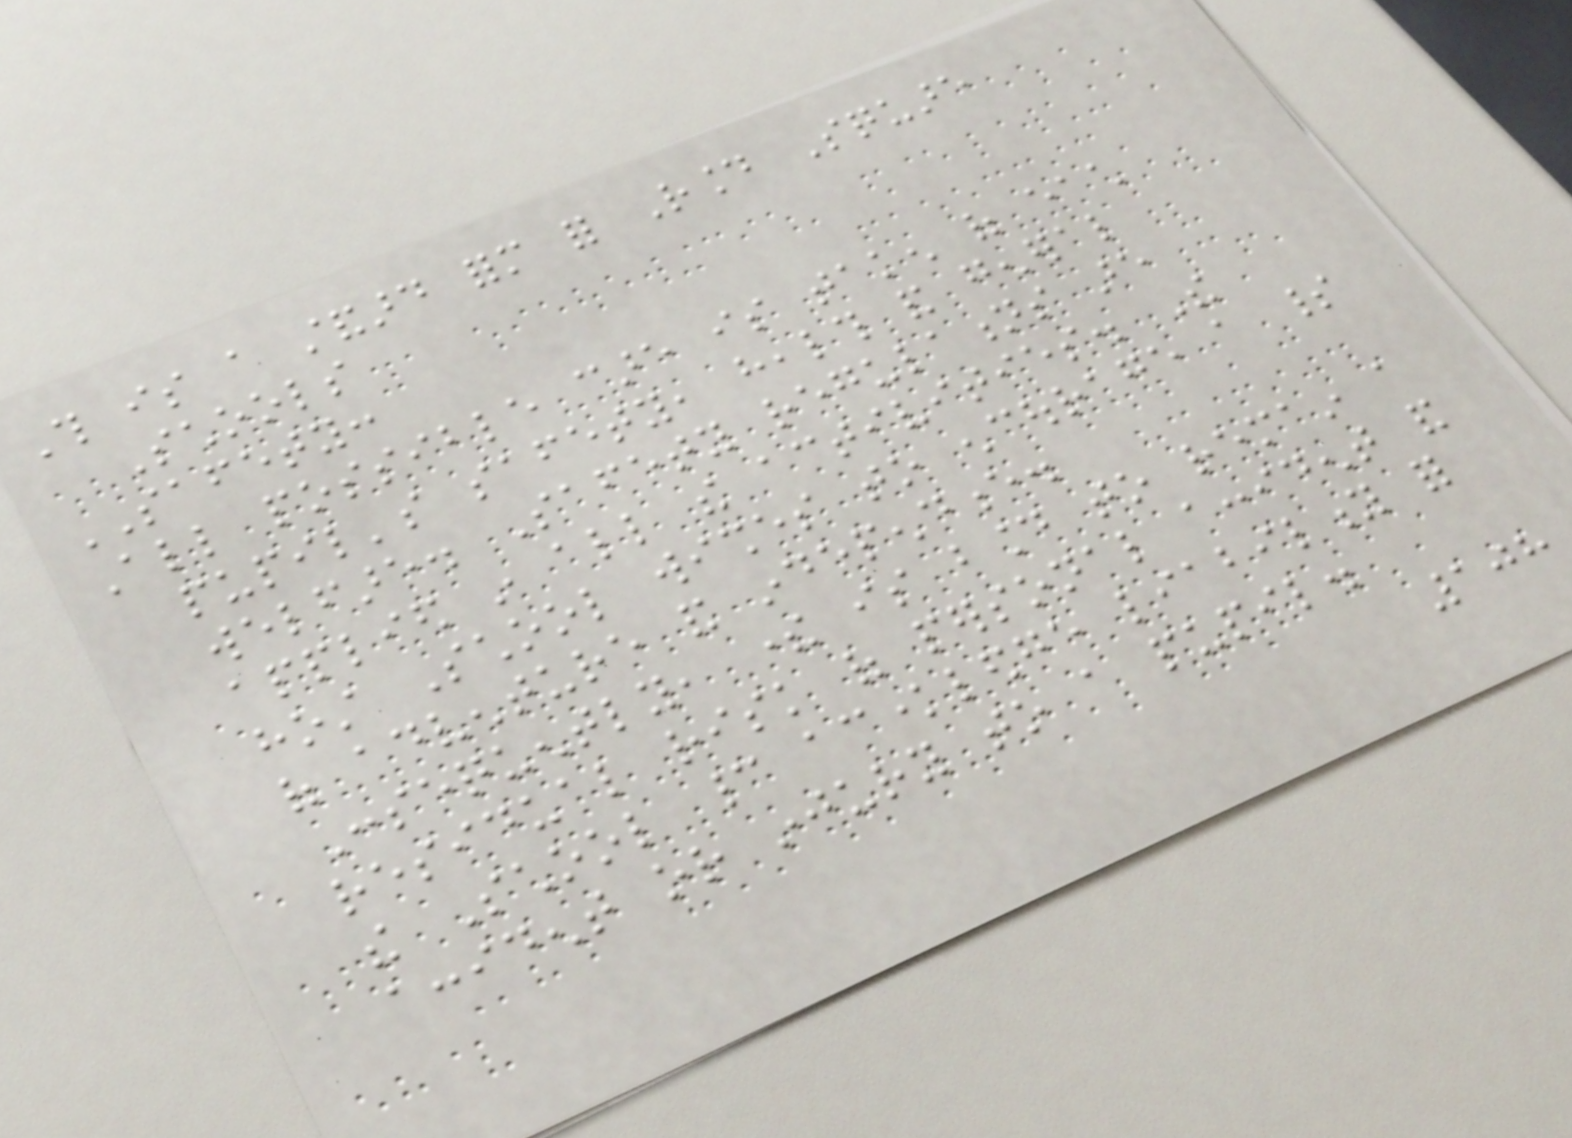This is a standard form for Round Square
Schools
SAFETY:
All possible care is taken of each
pupil's safety, health and general
welfare. Safety regulations are
applied in all the activities. The
host School wishes to encourage a spirit
of adventure and independence.
Consequently, there is bound to remain a
residual risk of personal accident and
the School cannot acknowledge liability for
accident or injury to a pupil.
108
